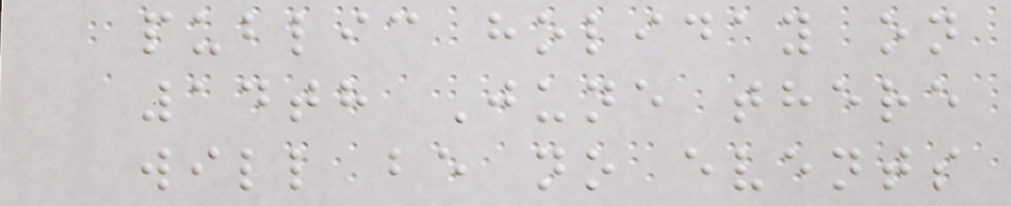public holiday on
14th June there
will be no events
